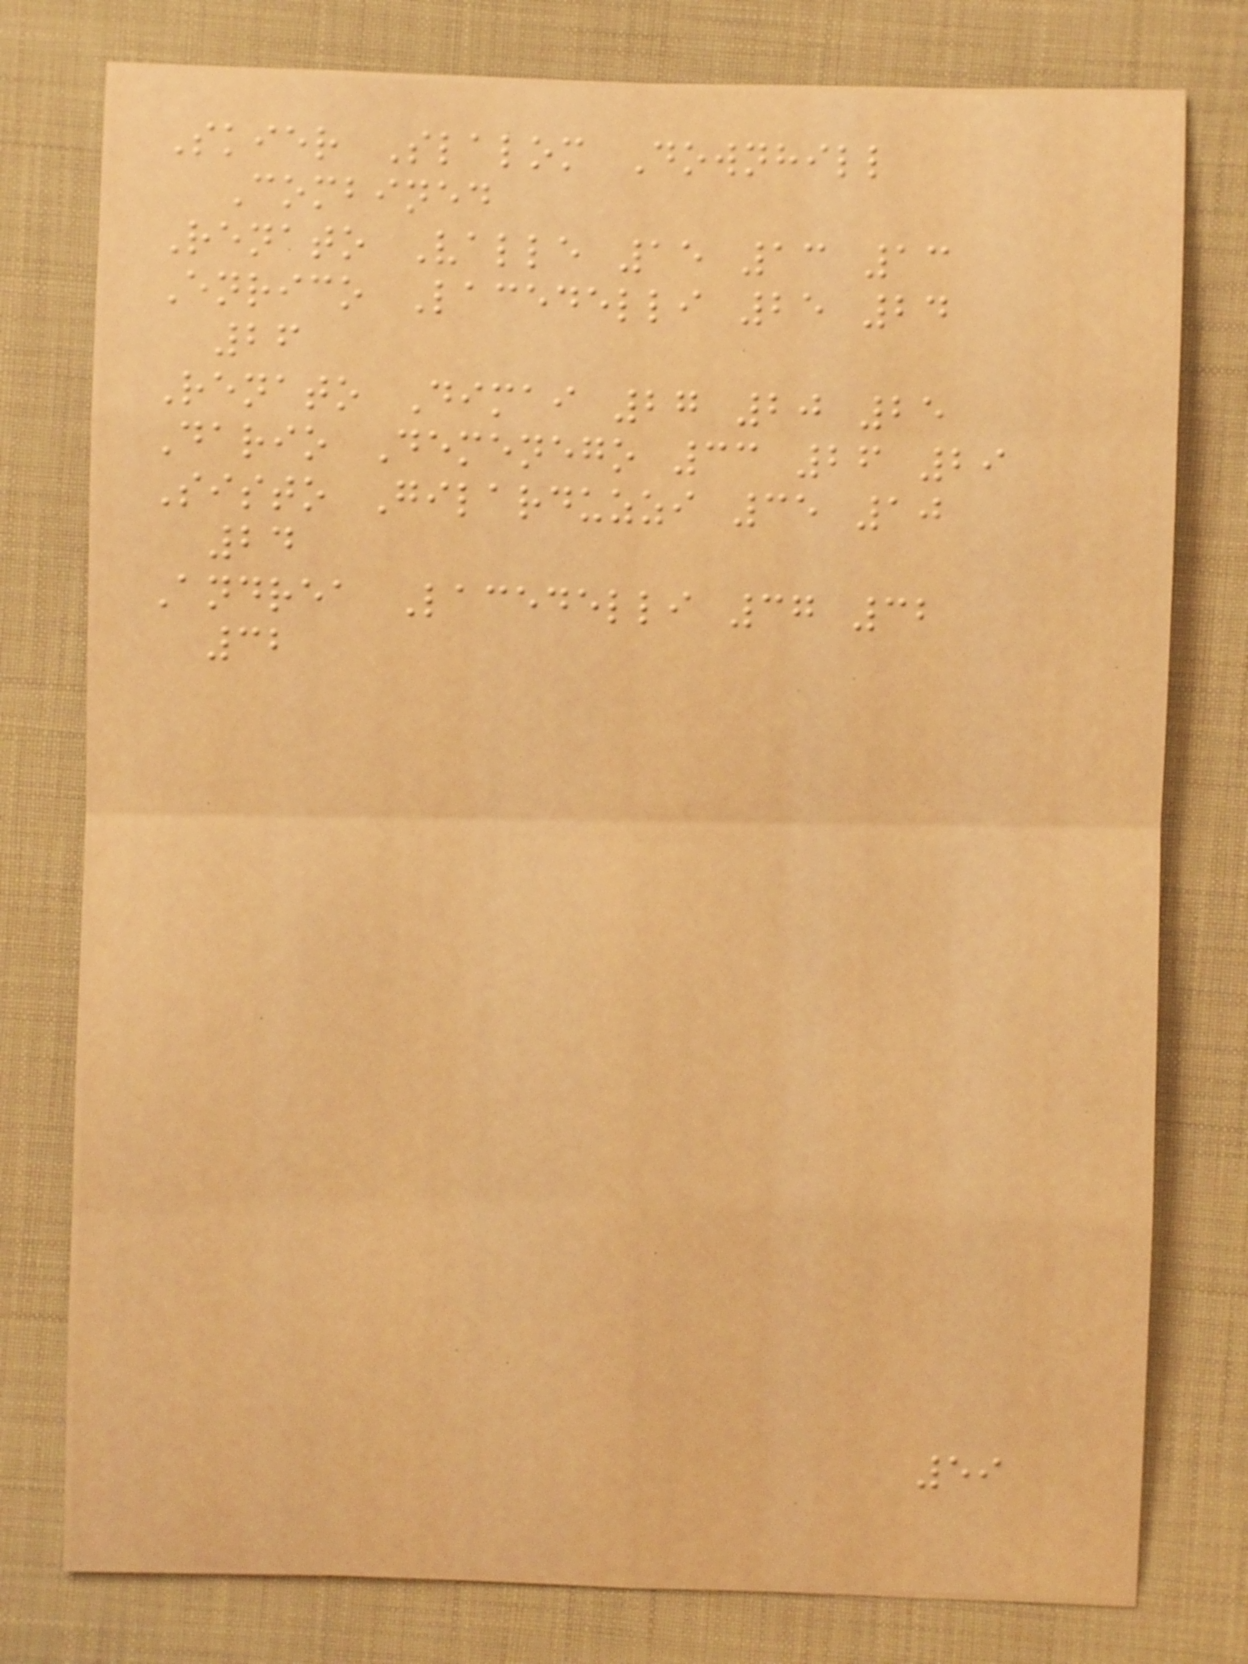Skier Slalom Downhill
Combined
Renato Valle 15 13 13
Enrico Lacedelli 25 24
26
Renato Dimai 27 20 25
Dario Demenego 33 26 29
Sisto Gilarduzzi 35 10
24
Andrea Lacedelli 37 32
32
59
